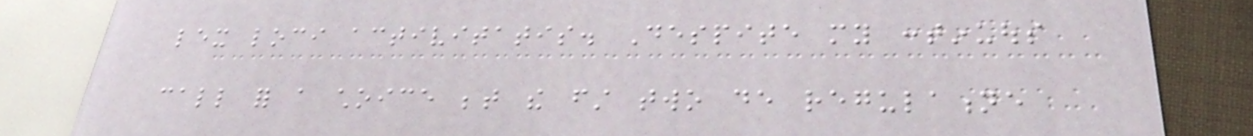lex loci activitatis. Despite my continuous
call for a choice between the first two de regulatione
